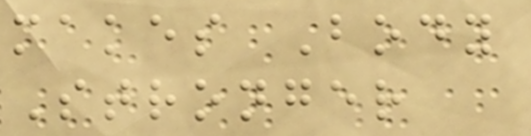makes Body
Stronger
